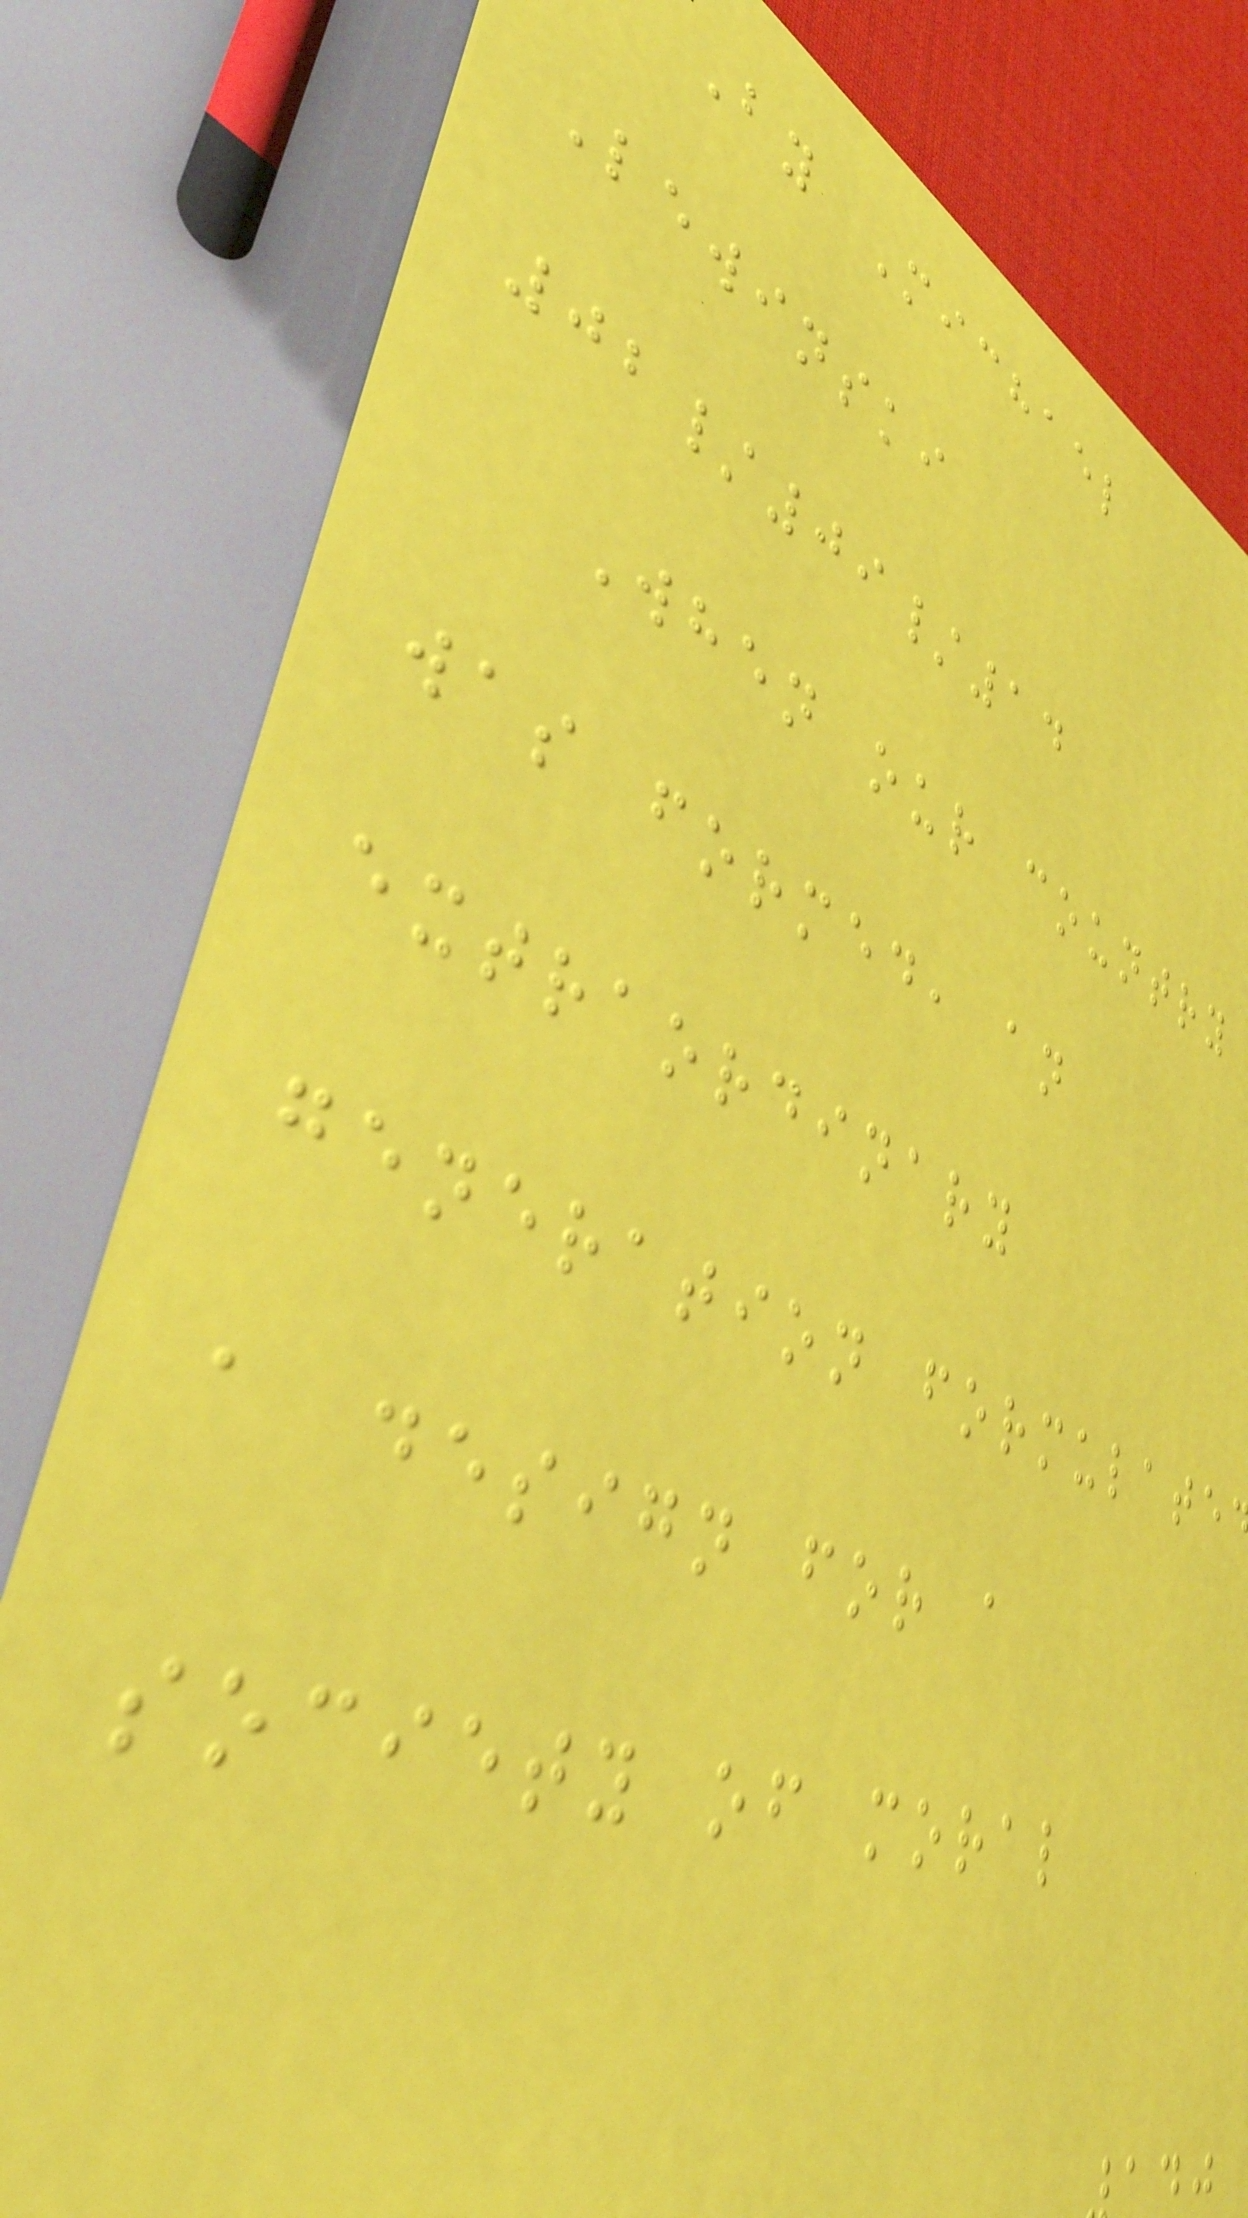By Michael
Lewinski
02/09/14
When our country
was formed, an
extraordinary
generation formulate
a design for a
society of moral
